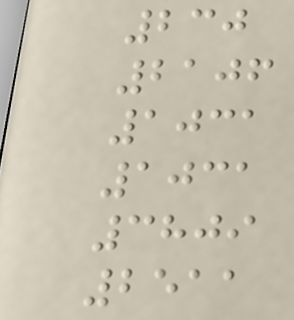230
2106
1031
1031
3809
2511
